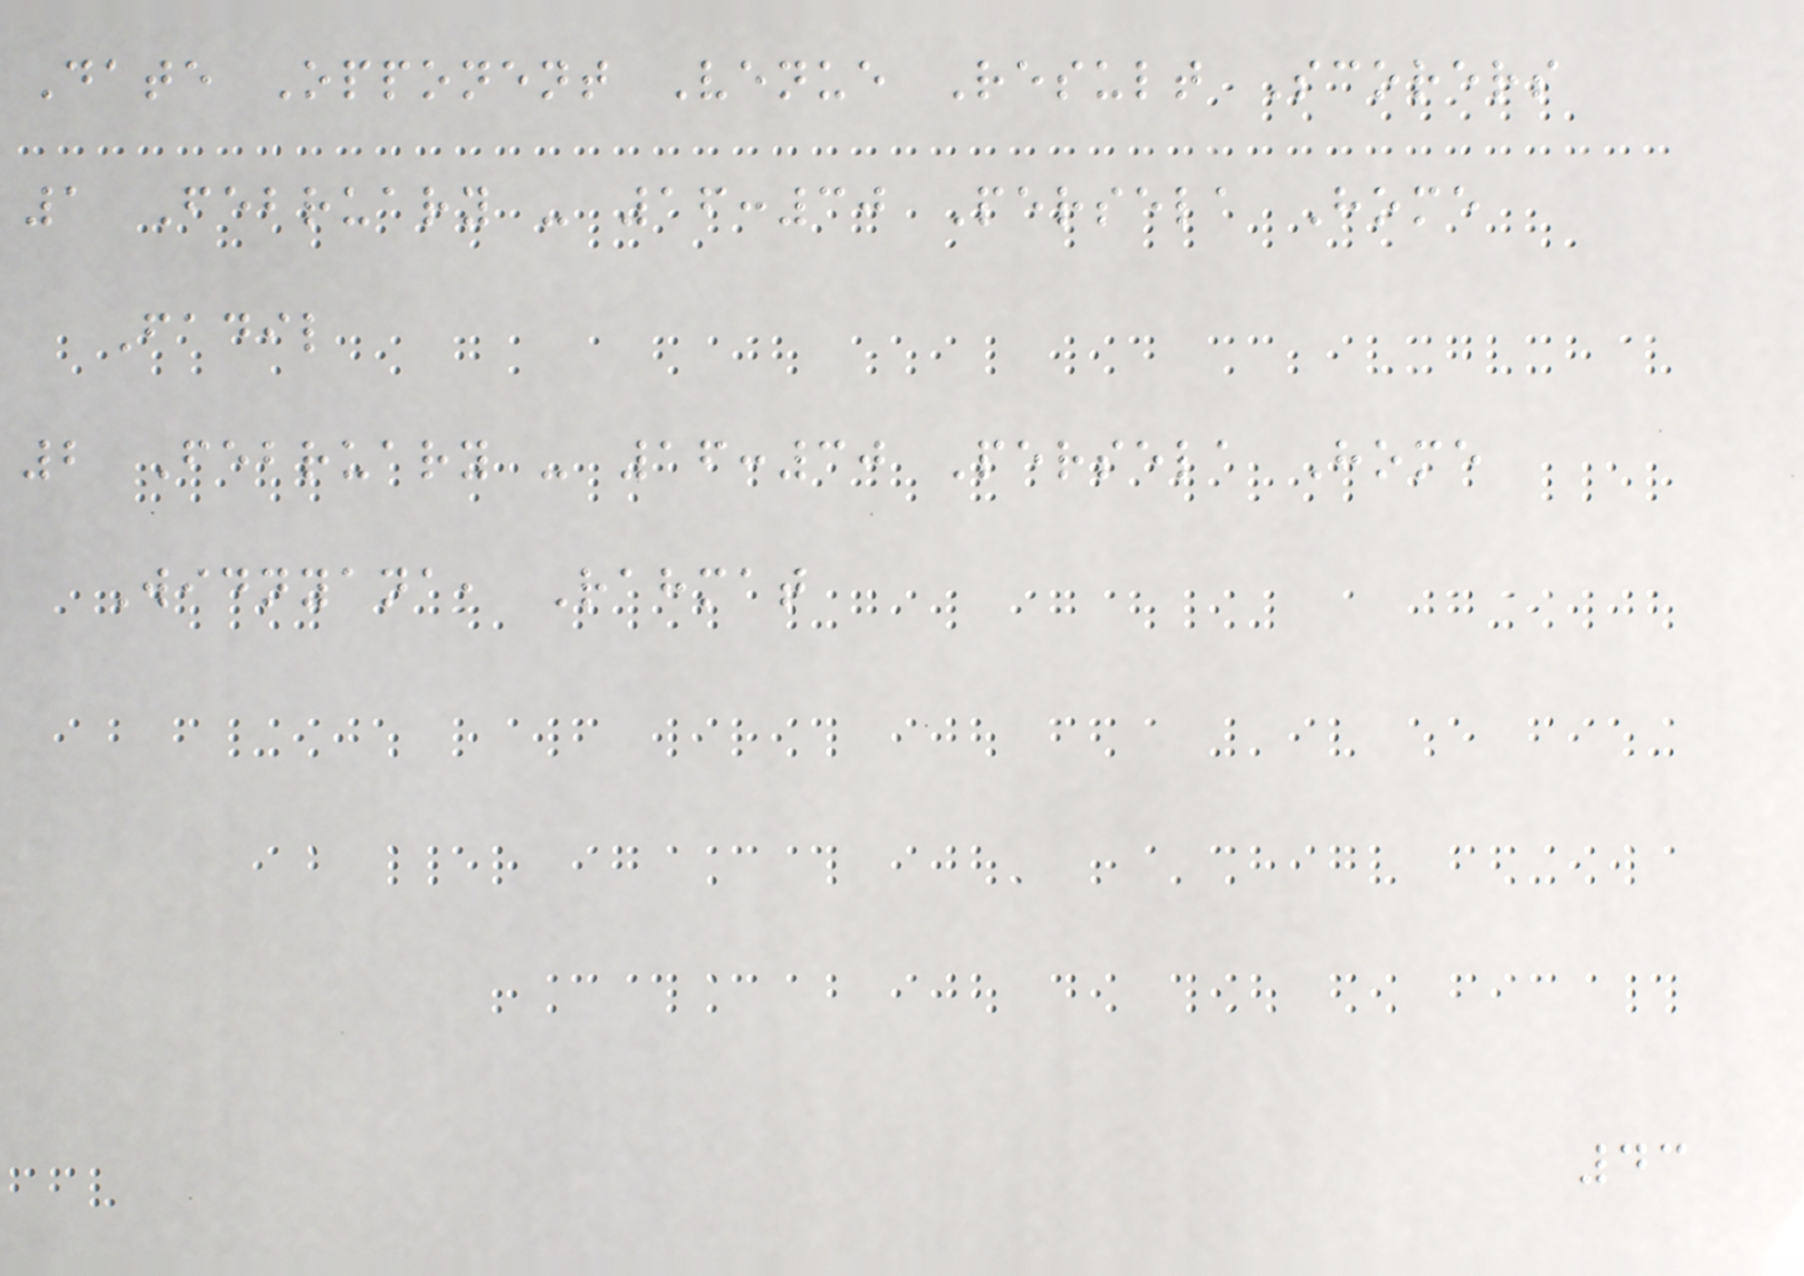Date Opponent Venue Result Scorers
1 February - 16:30 Persela Home
Fadil
2 February - 16:30 Persela Home
Widnyana, Rahmat
43
